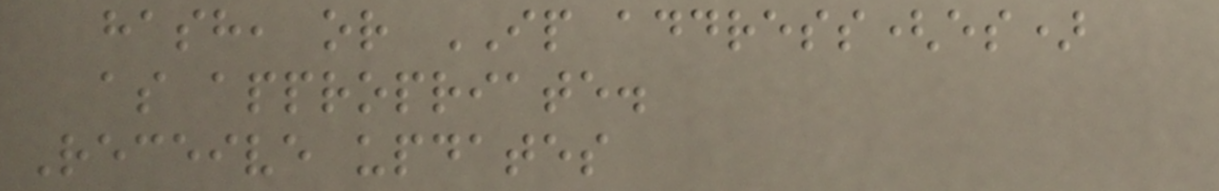hash, or IP address(es)
as appropriate.
Receive updates
